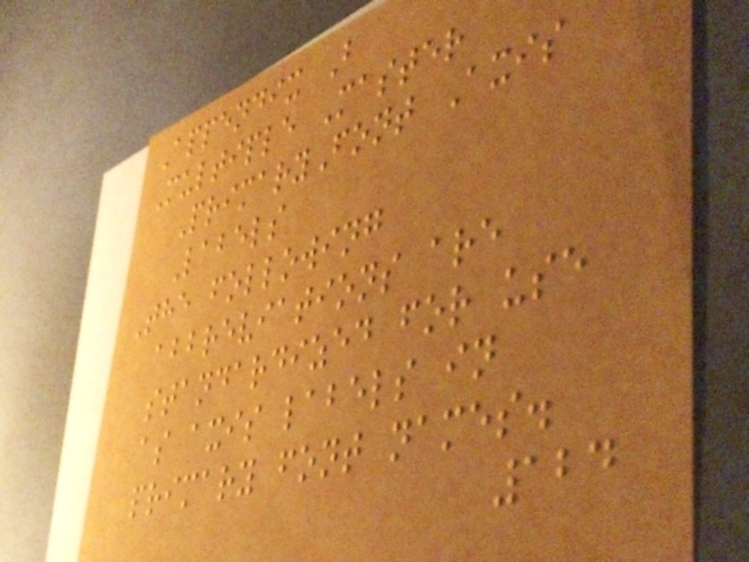Appendix B
Multiple Master
PrimaryFont Axis
Labels
The following
abbreviations are
standardized for use
as axis labels in
primary font names.
124
